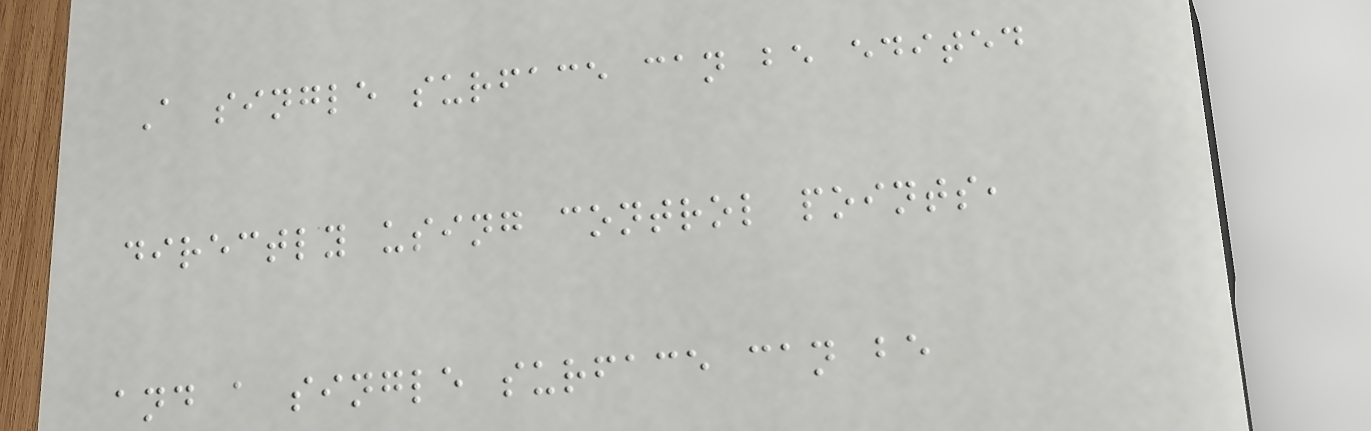A single surface can be edited
directly using control points,
and a single surface can be
